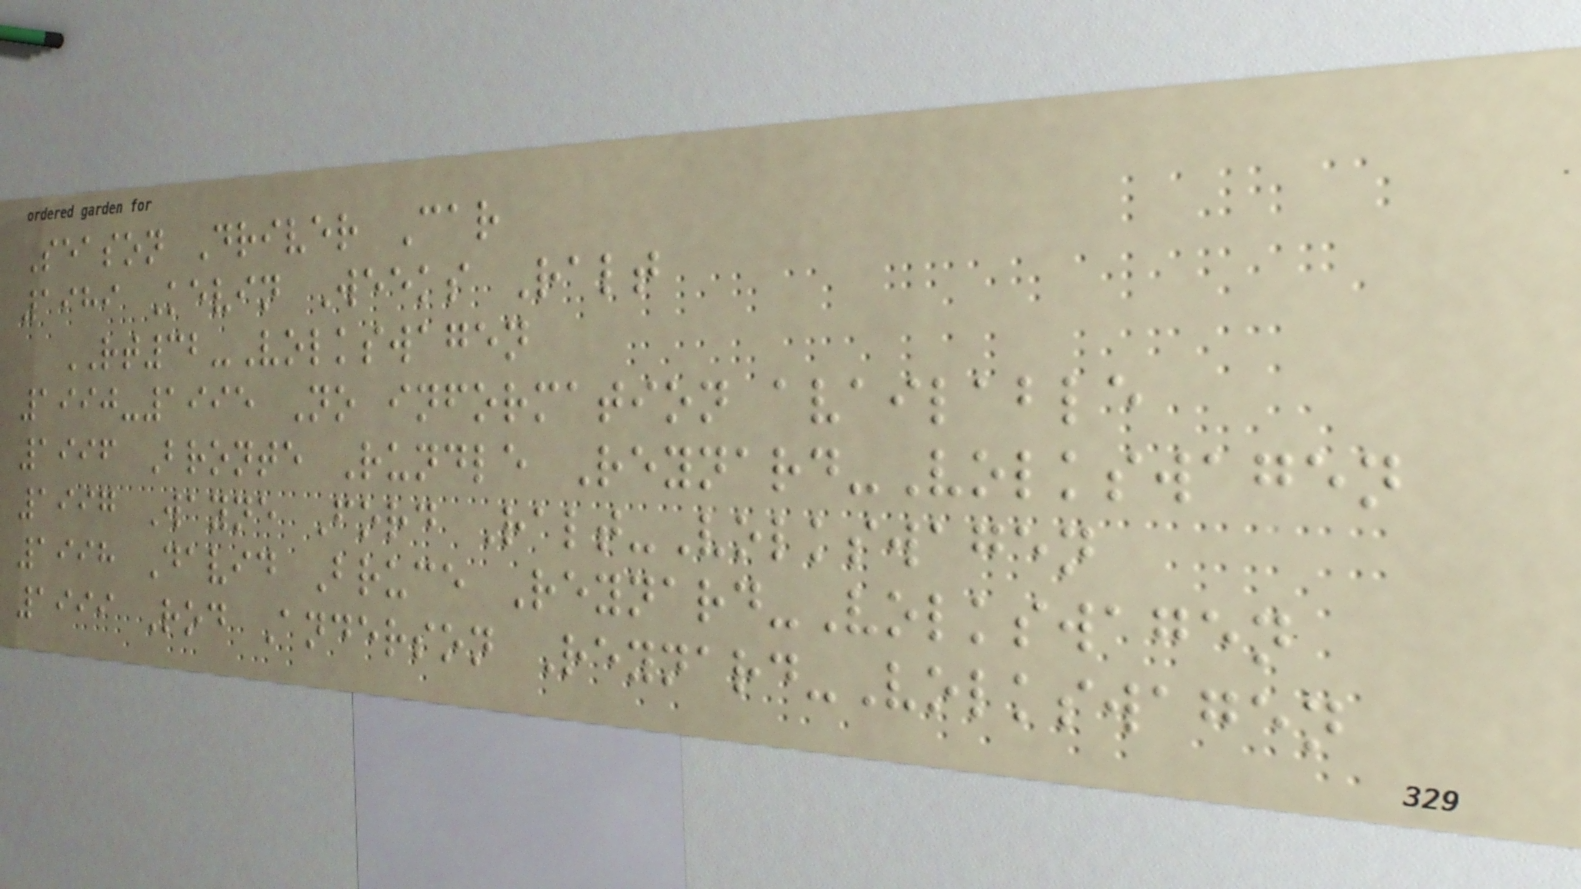Season Driver Car
1989 Kevin Weeks Ralt
RT32-Volkswagen
1990-1995 No information available
1996 Bronte Rundle Reynard-Volkswagen
1997 Wayne Ford Ralt-Volkswagen
1998 David Bruce Reynard-Volkswagen
1999 Rod Anderson Reynard-Volkswagen
